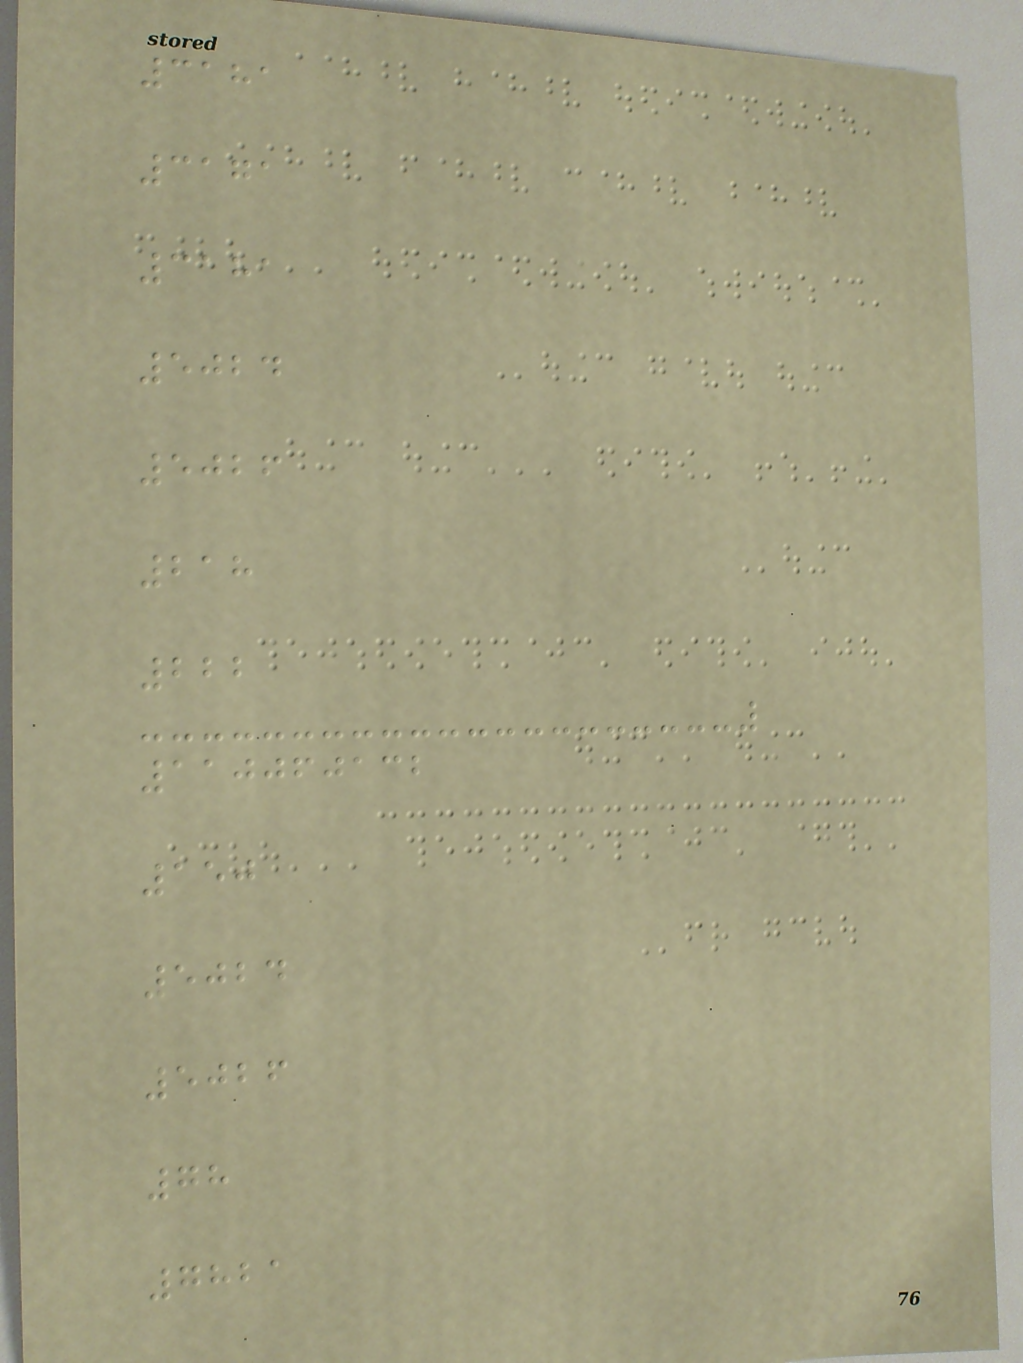3181
3171
3181
5024
5026
218
222
110060132
150
5024
5026
78
7821
